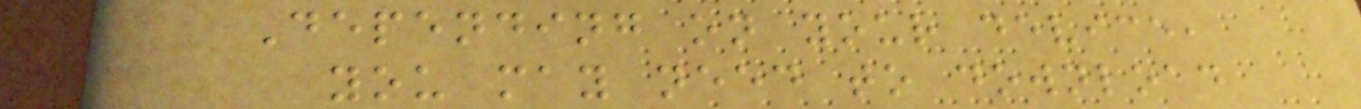Depending on your device,
you may need to download
